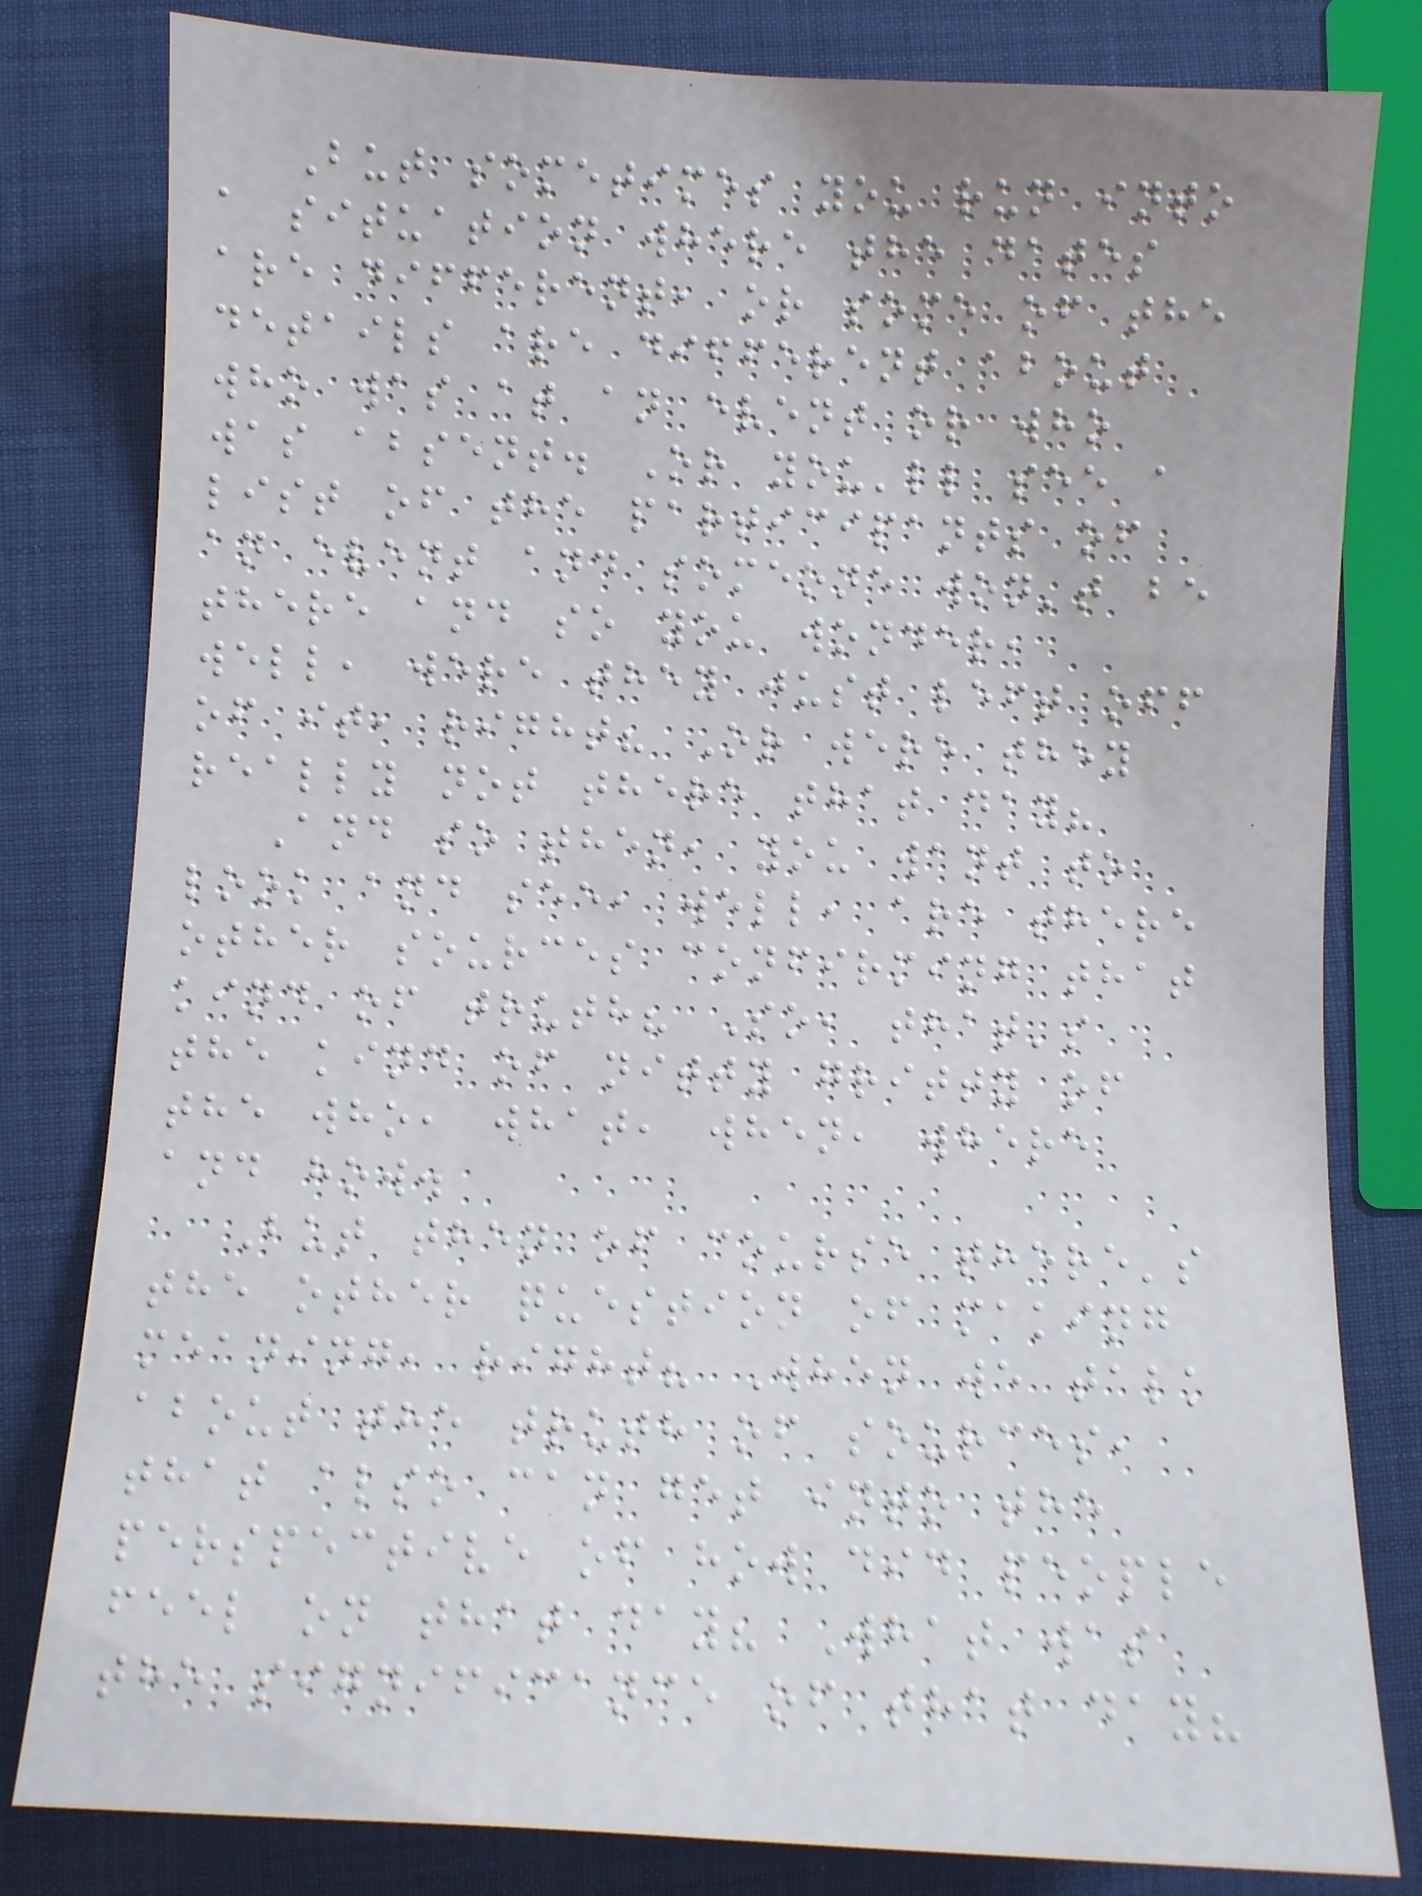But sometimes you run into
a situation where the dates
are different, or some of the
details are different about
who was at an event or who
was absent. Or you'll see a
list of the participants of
an event and someone won't be
there and so you wonder,
well, were they just left off
of it, right? Or were they
really not there that day?
And so then, you want to
look and see, well, are there
other sources confirming that
kind of truth? So, that's
the kind of nitty gritty of
the who, what, when, where
and how.
But then of course there's
the other question of making
meaning, right? When we talk
about the truth of sources,
that also can get into the
perspective of how did people
feel on that day? What was
the significance of that day?
